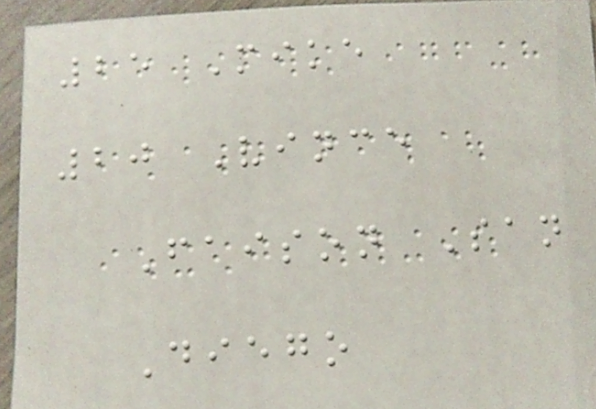25 Mike
20 Vince
Faison San
Diego
